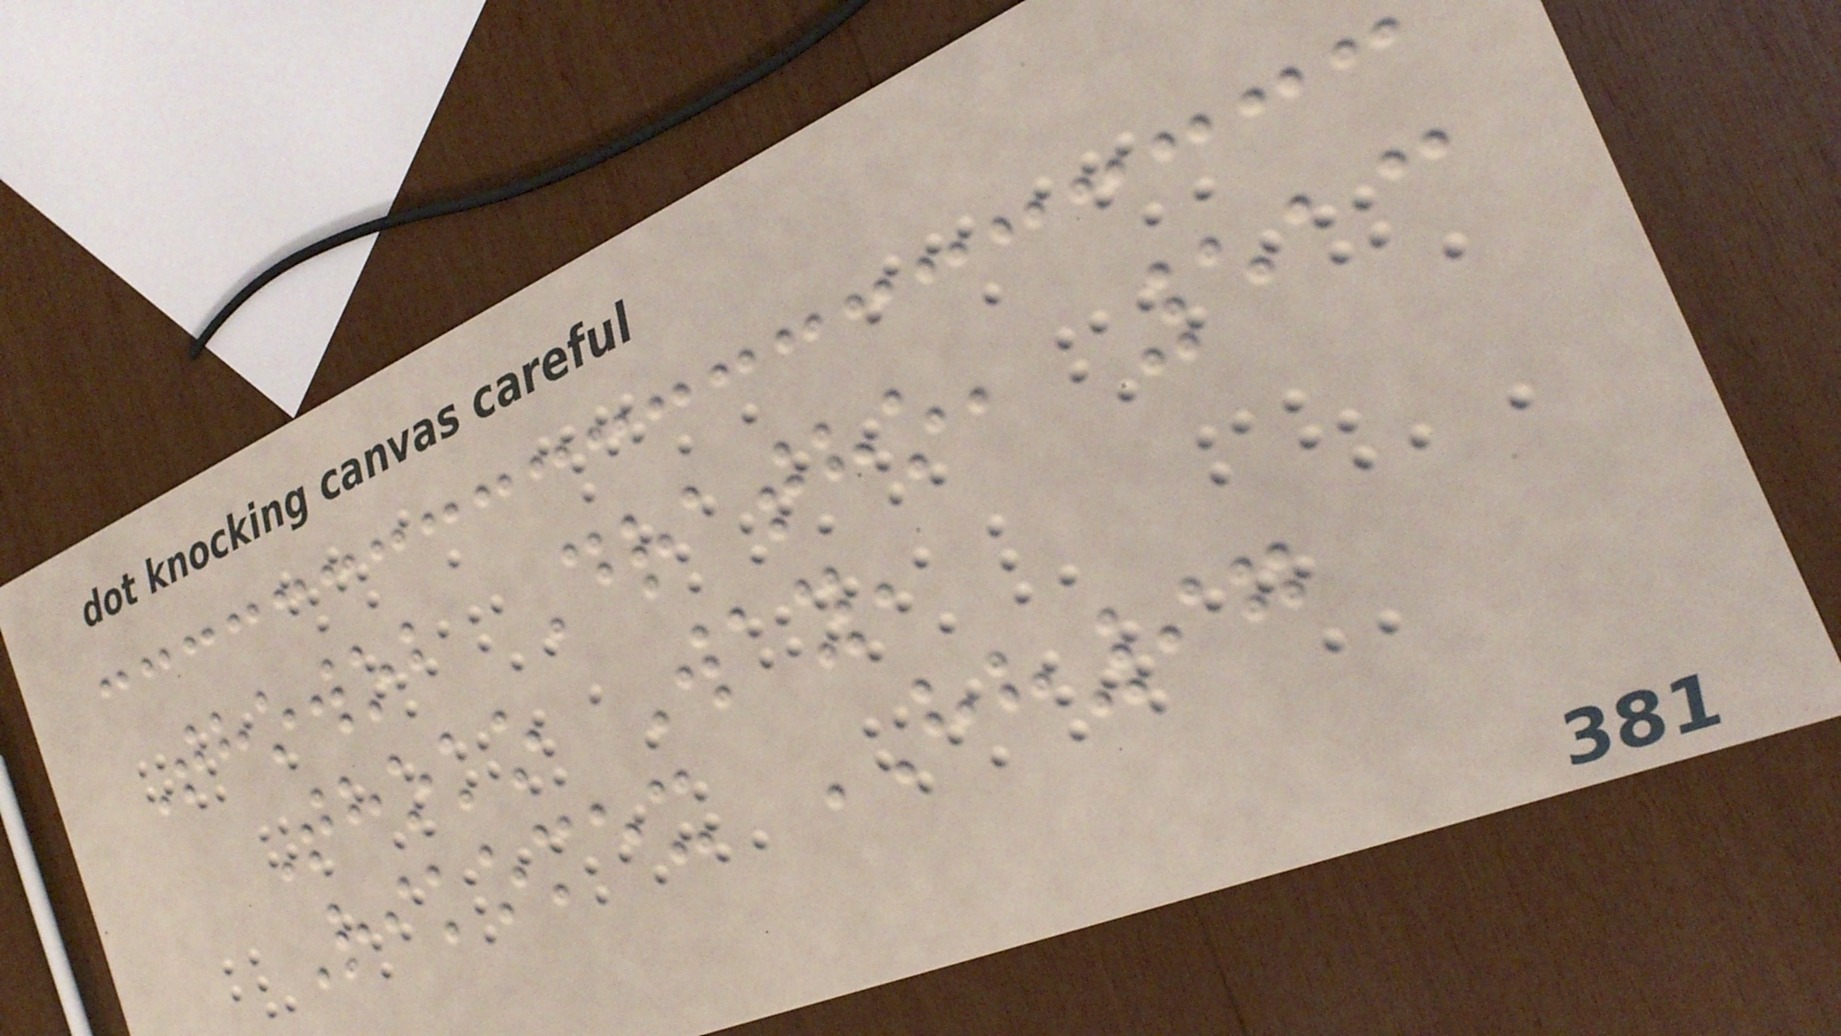Thowob Dratho, 513
Thoko Way,
Rikomex HH97
